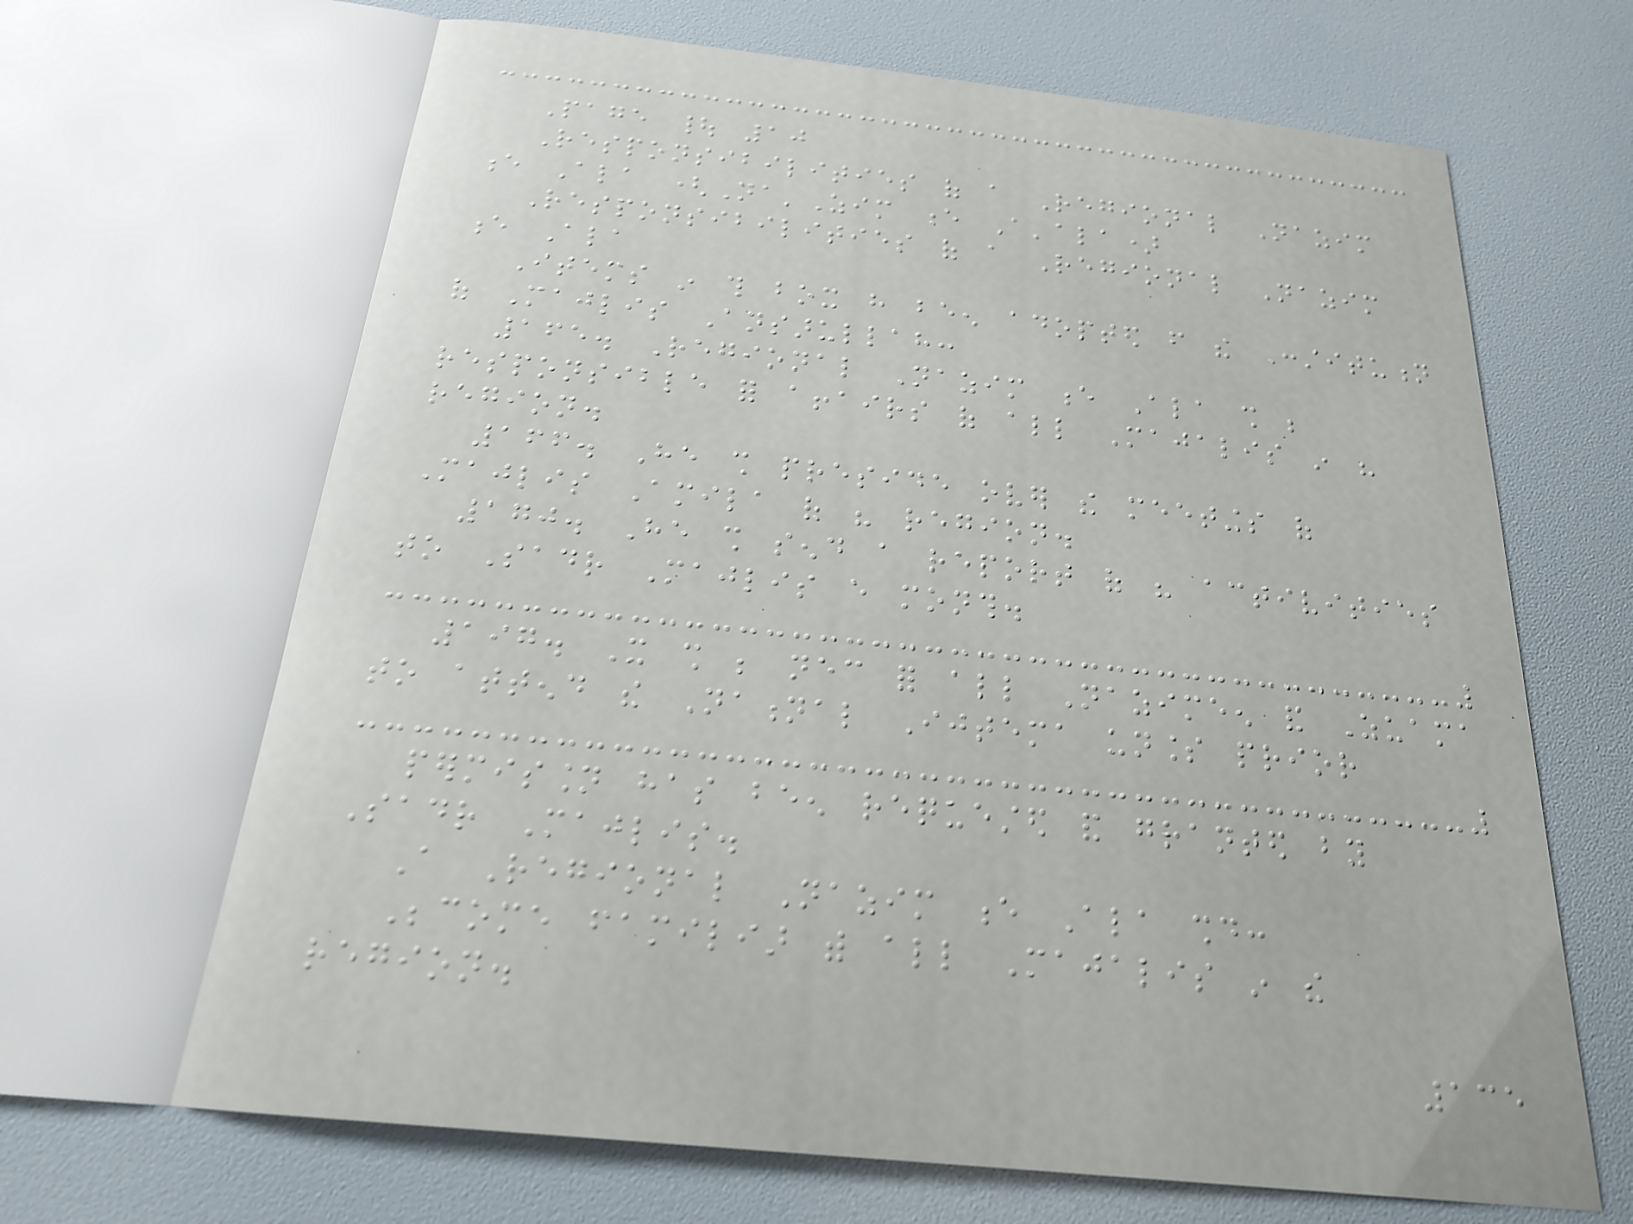Page | 10
Responsibilities of a Regional Nazim
e Ala (Na'Zim e A'ala)
Responsibilities of a Regional Nazim
e Ala
Items in this box have been adopted from the Constitution
of Majlis Ansarullah:
165. Regional Nazim e Ala shall be
responsible for affairs of all Majalis in his
region.
166. He shall preside over the meetings of
Majlis Amila of his region.
170. He shall send a report of his activities
to Sadr Majlis every month.
197. It shall be necessary for all Nazimeen and Zuama
to attend the National Ijtema unless prior
permission has been requested and granted by
Sadr Majlis.
A Regional Nazim e Ala should:
Become familiar with all Majalis in the
region.
135
